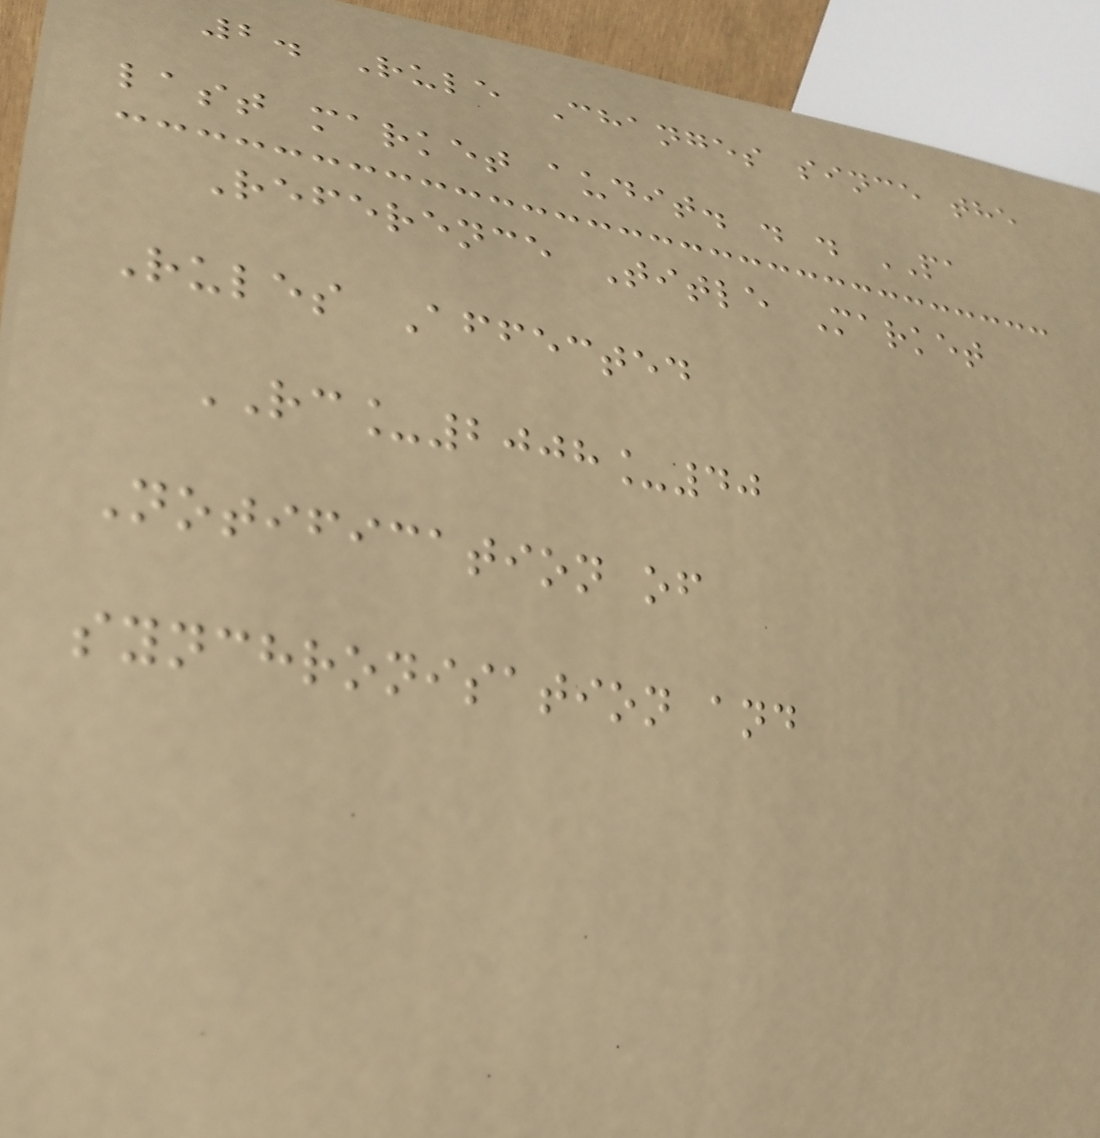2. Rule Changes since the
last market audit. . . PA
Reference Title Market
Rules Affected
RC_2008_40
Notification of
synchronisation and
